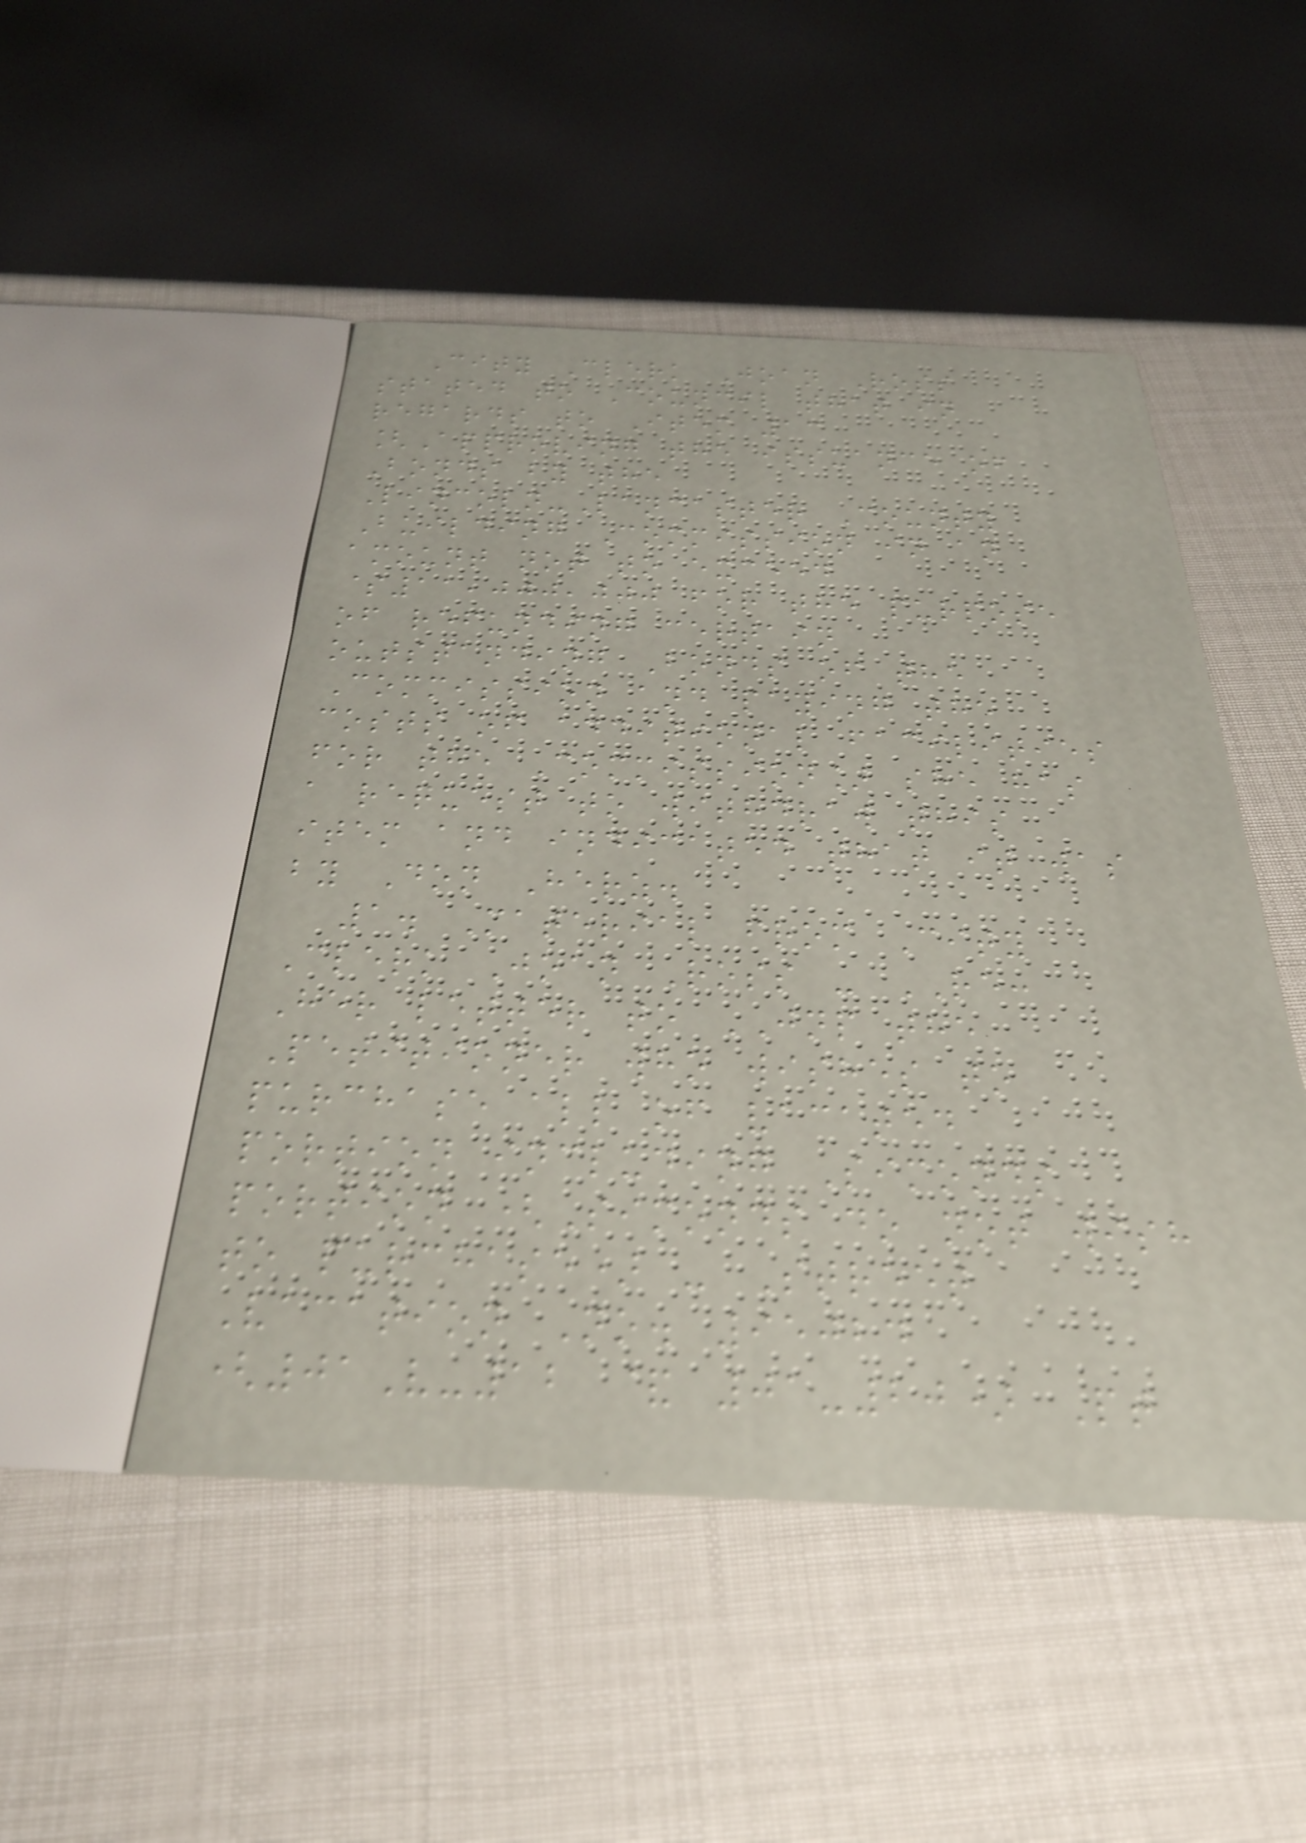City Clerk Joan Ross
stated to Council that in
regards to Item 13
[Approving the issuance of
Bonds by the
Lincoln-Lancaster County
Building Commission in an
amount not to exceed
$11,000,000 for the purpose
of refunding certain
outstanding Bonds of the
Commission and paying the
costs of additional facilities
for the Commission] she has
a request to withdraw this
item and indicated that it was
by Don Herz.
1. Material from City
Clerk Joan Ross - RE:
Her letter to JNP the
Petitioner who wishes to
purchase all of vacated
portion including Simonds
portion (Simonds do not wish
to purchase) - Street
Vacation No. 95024
(01V-12 & 01-20) Pt
